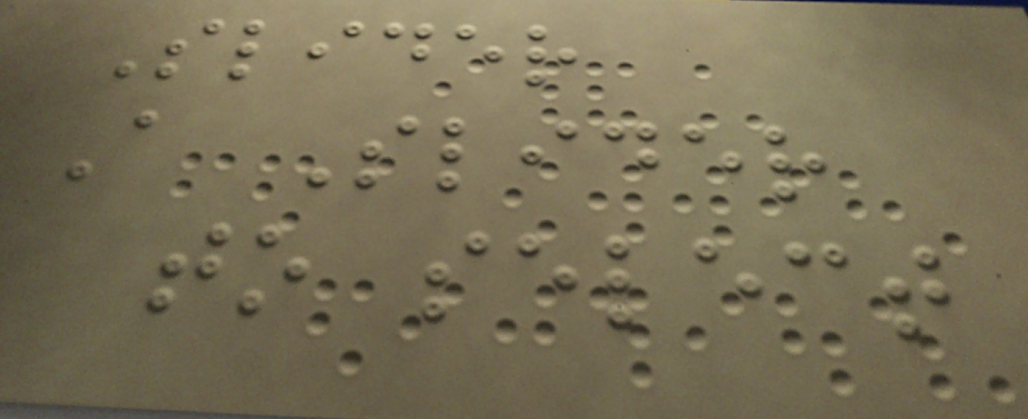Slider
A Slider
to select
